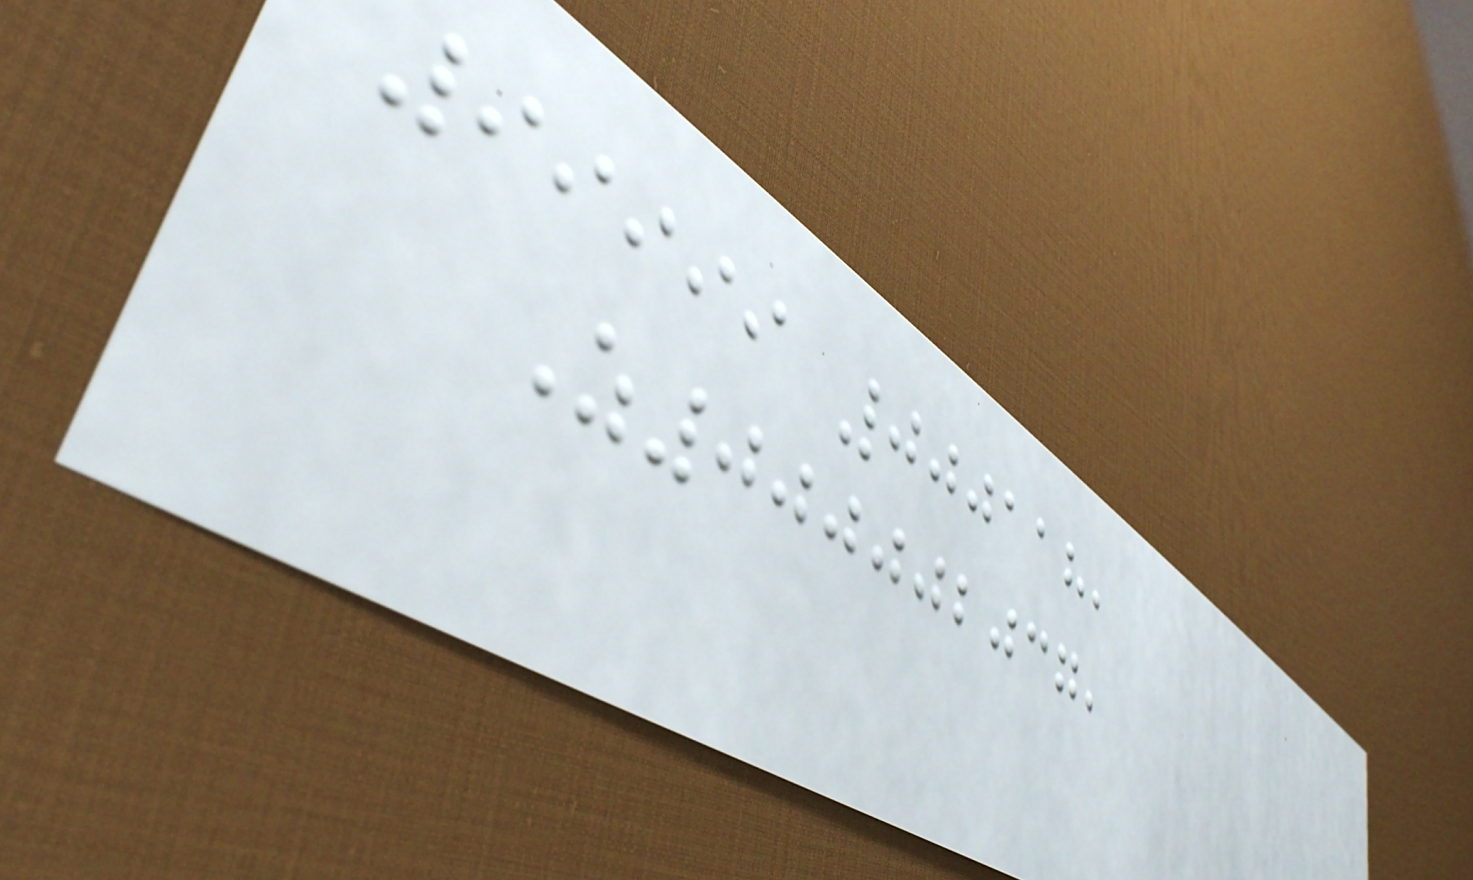99999 000118,
Z000002037,
